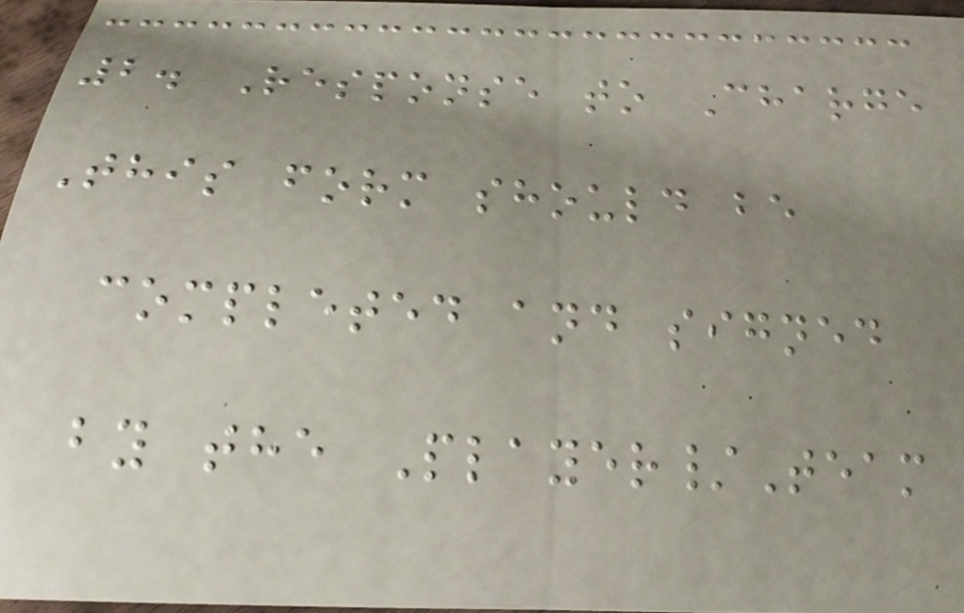2. Response to Charge
This form should be
completed and signed
by the Player/Team
